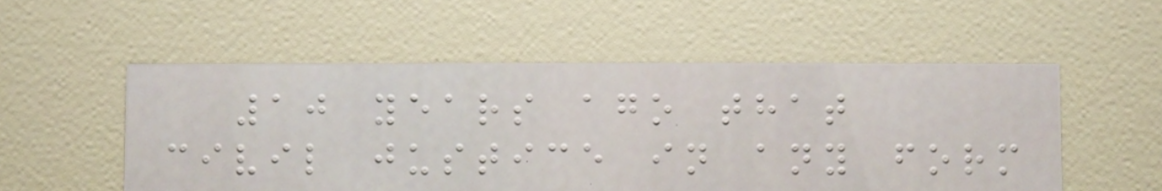10 years ago that
civil justice in any form
